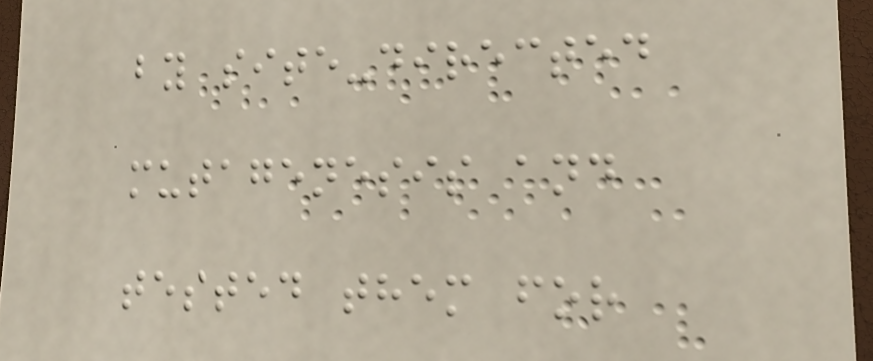by site-directed
mutagenesis and
tested them for
